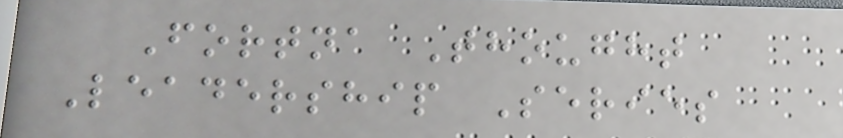Fortna Thought
Leadership Series
